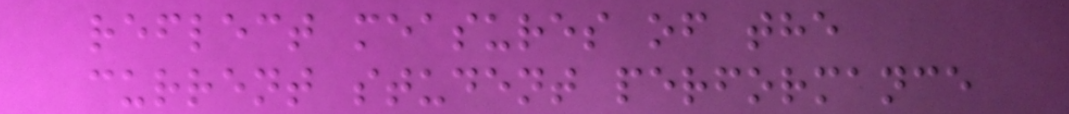reflect measures of the
current student performance
